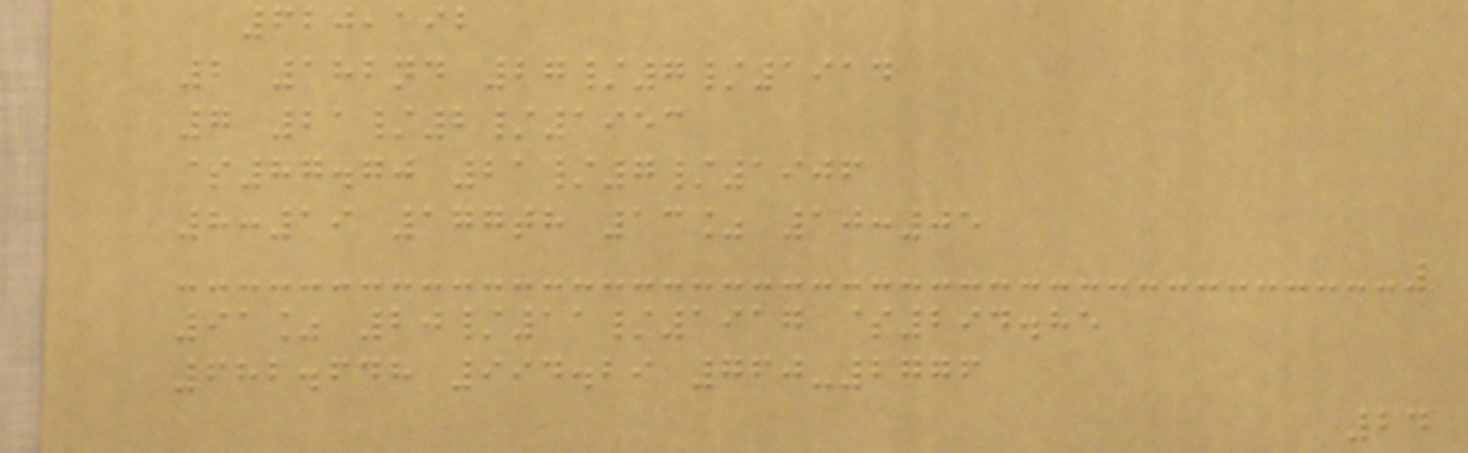620,192
2 182nd 27/7/1914
7 21/2/1953
$87.70 21/7/1906
8:19 177th 13% 10:05
91% 20/11/1917 $294.85
682.648 994.29 760-2776
24
